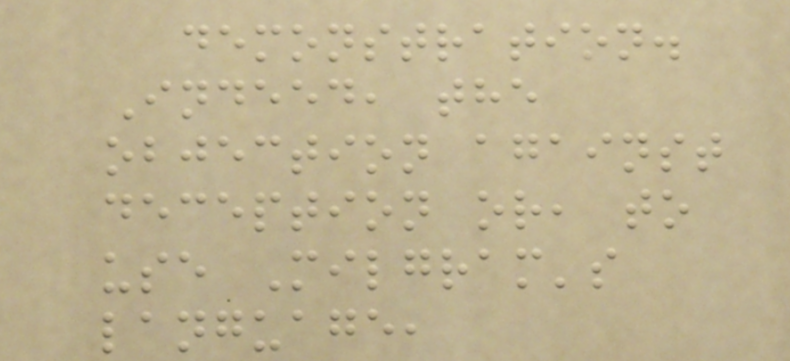demonstration.
Indeed, the
objection against
deception or, to
use Milgram's
language,
